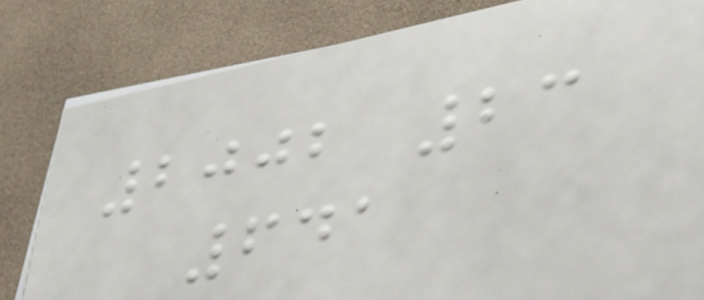2002 23
641
